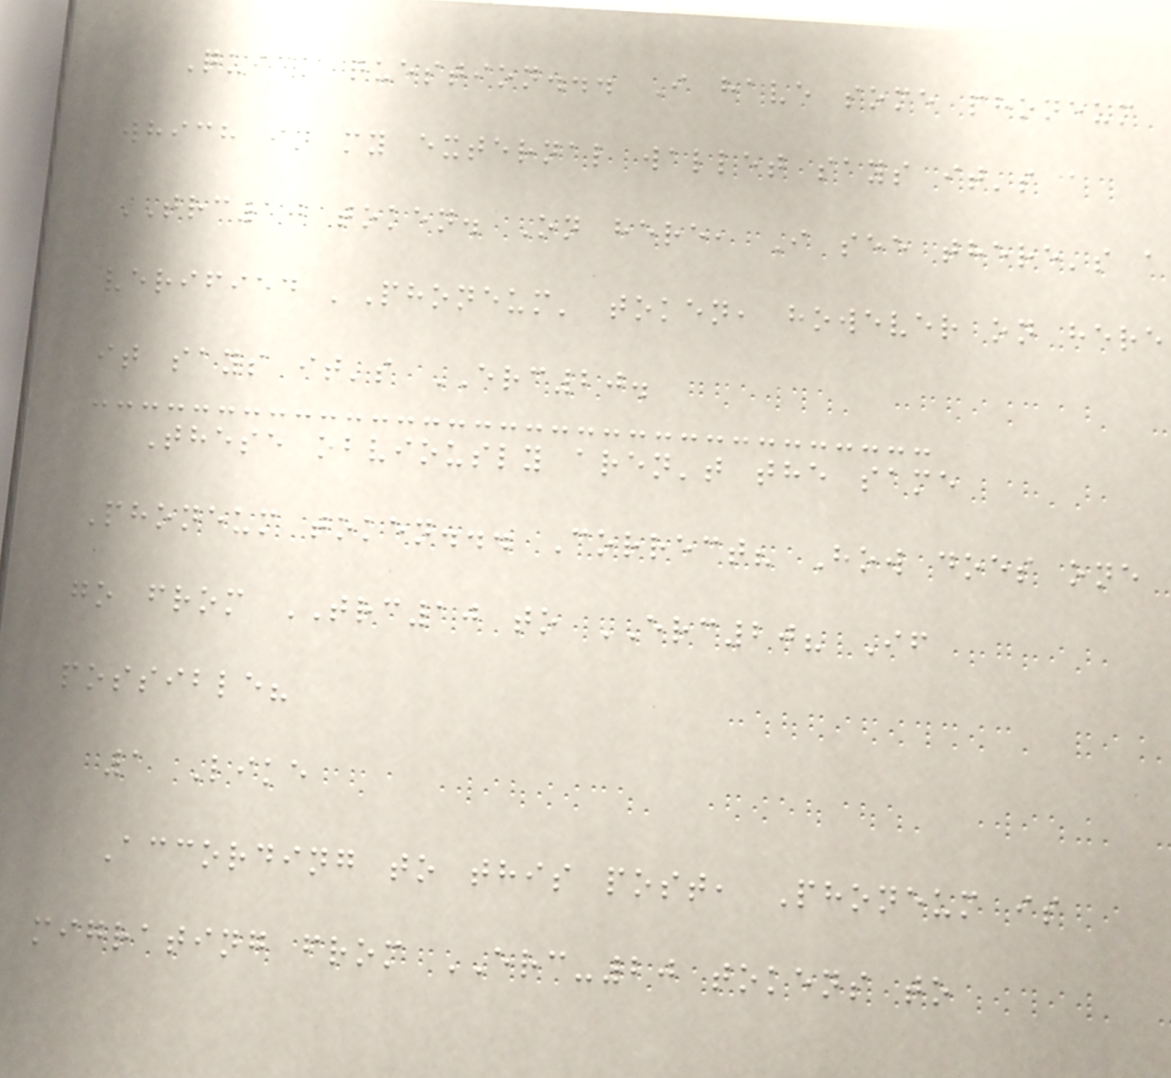Quick question... I have some phoneum
which in my external wallet says it's a
TRC10 token. On here, I see there's a
verified 'Phoneum' token, however on here
it says it's ERC20.
These obviously aren't the same
Phoneum token... Correct? How does one
go from TRC10 to ERC20? If
possible?
1 Like
According to this post, Phoneum is
migrating from ERC-20 tokens to
